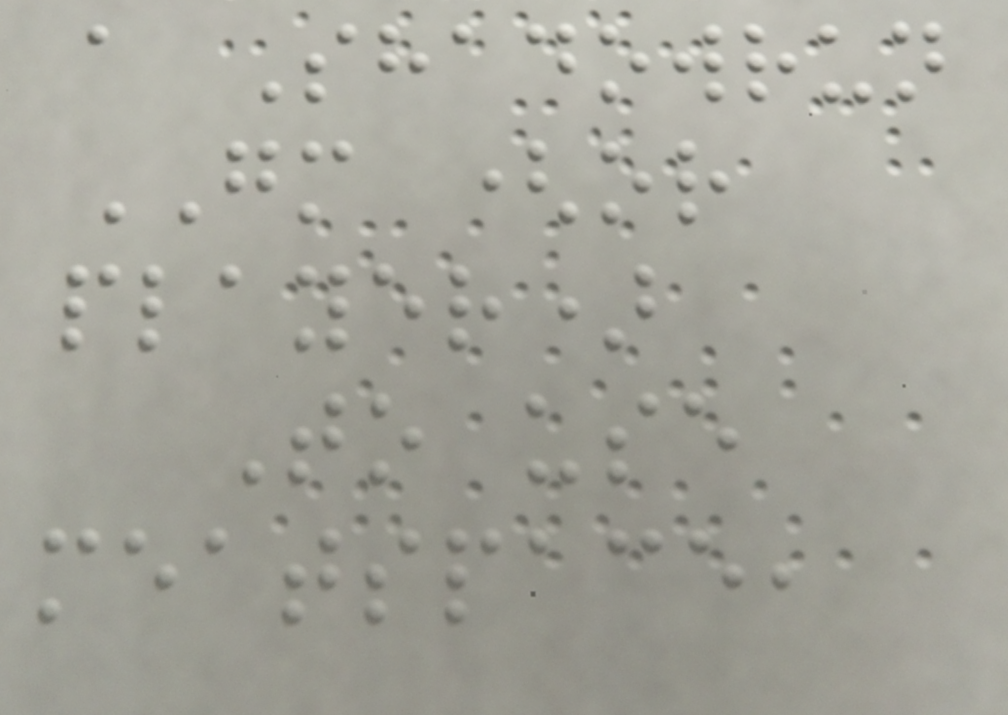a Shadowrun
GM (or
player)
To use
meatspace,
